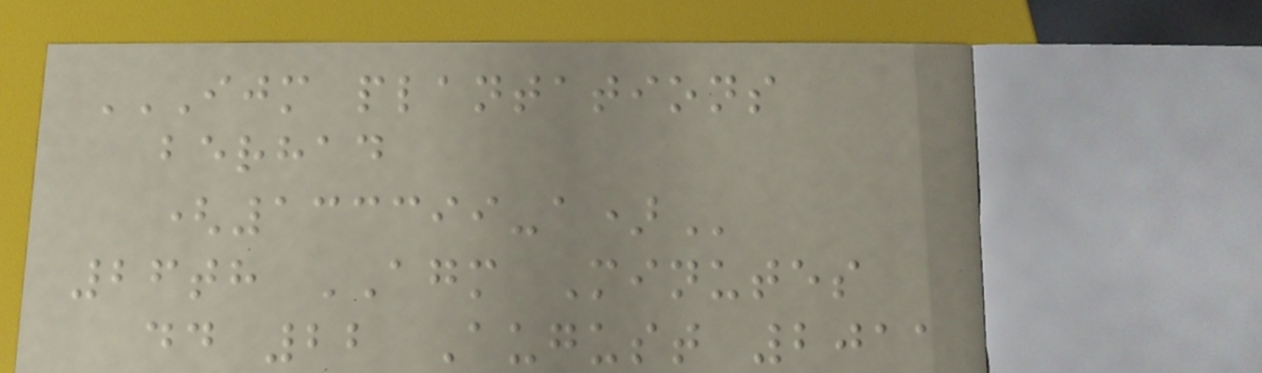IJM PLANTATIONS
BERHAD
(133399-A)
26th AGM Minutes
dd 22 August 2011
